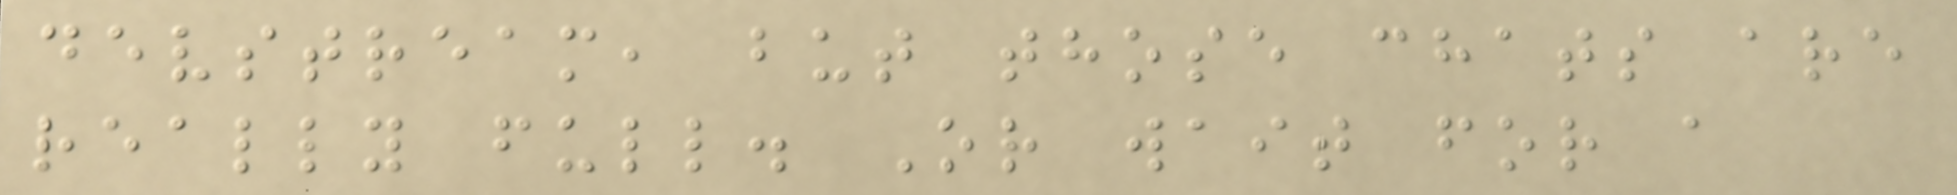devstream, but those chats are
really full. Or wait for a
